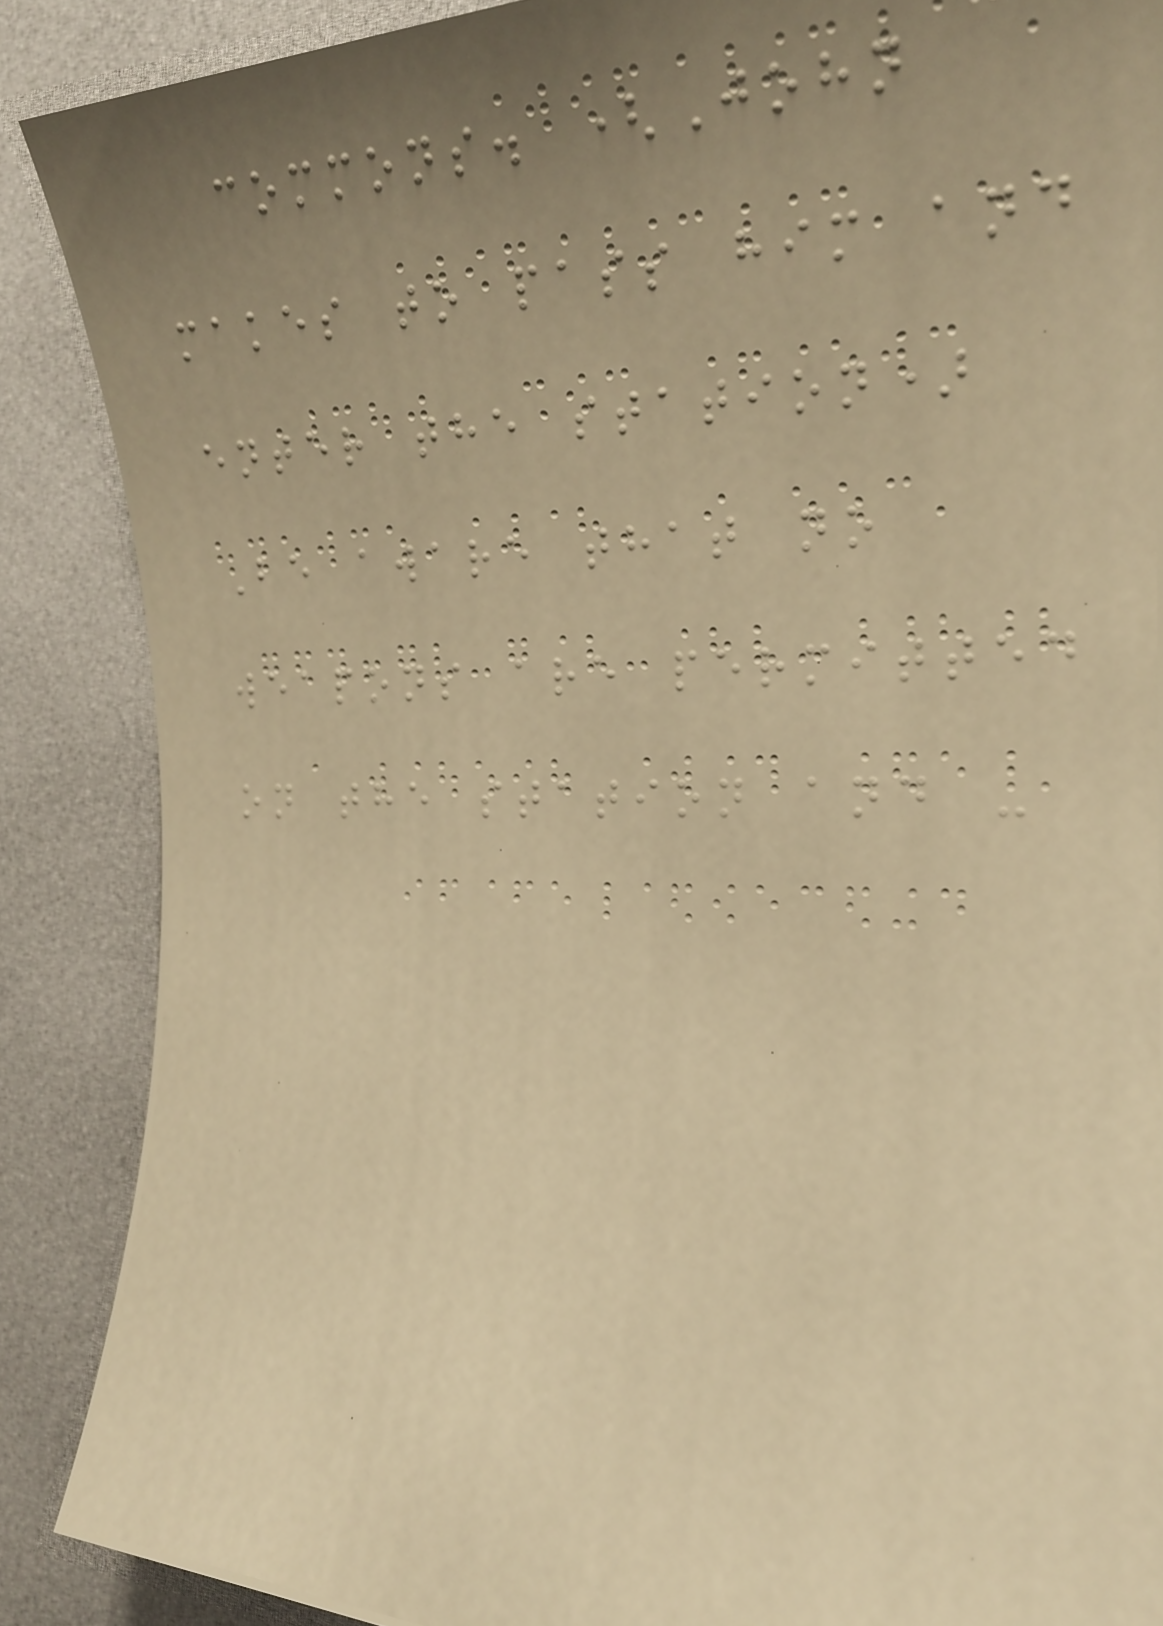commons. (John
makes to pass him and
enter the station)
Be aware that no
weapons are permitted
on the station and -
